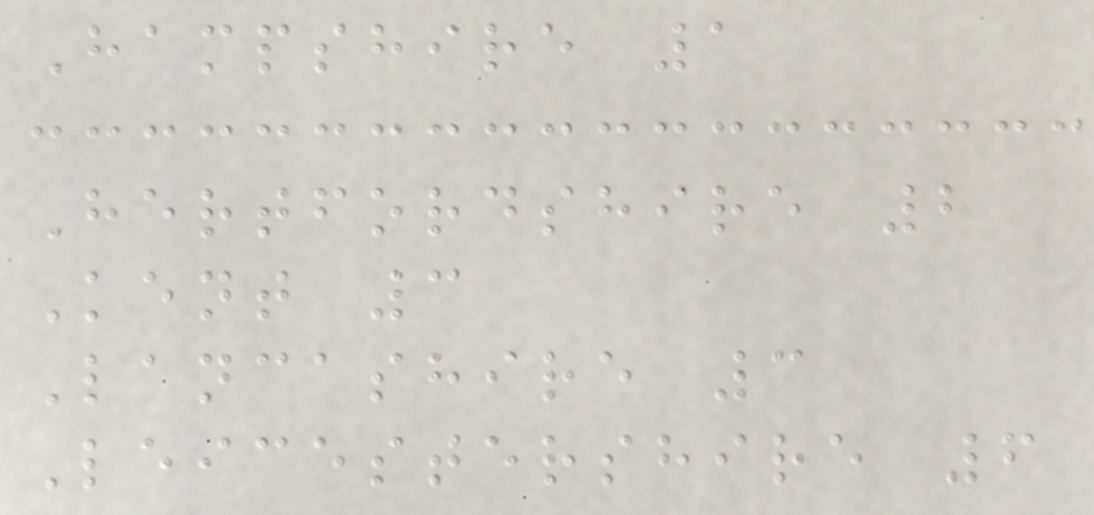Hampshire 1
Hertfordshire 2
Kent 3
Lancashire 3
Leicestershire 6
